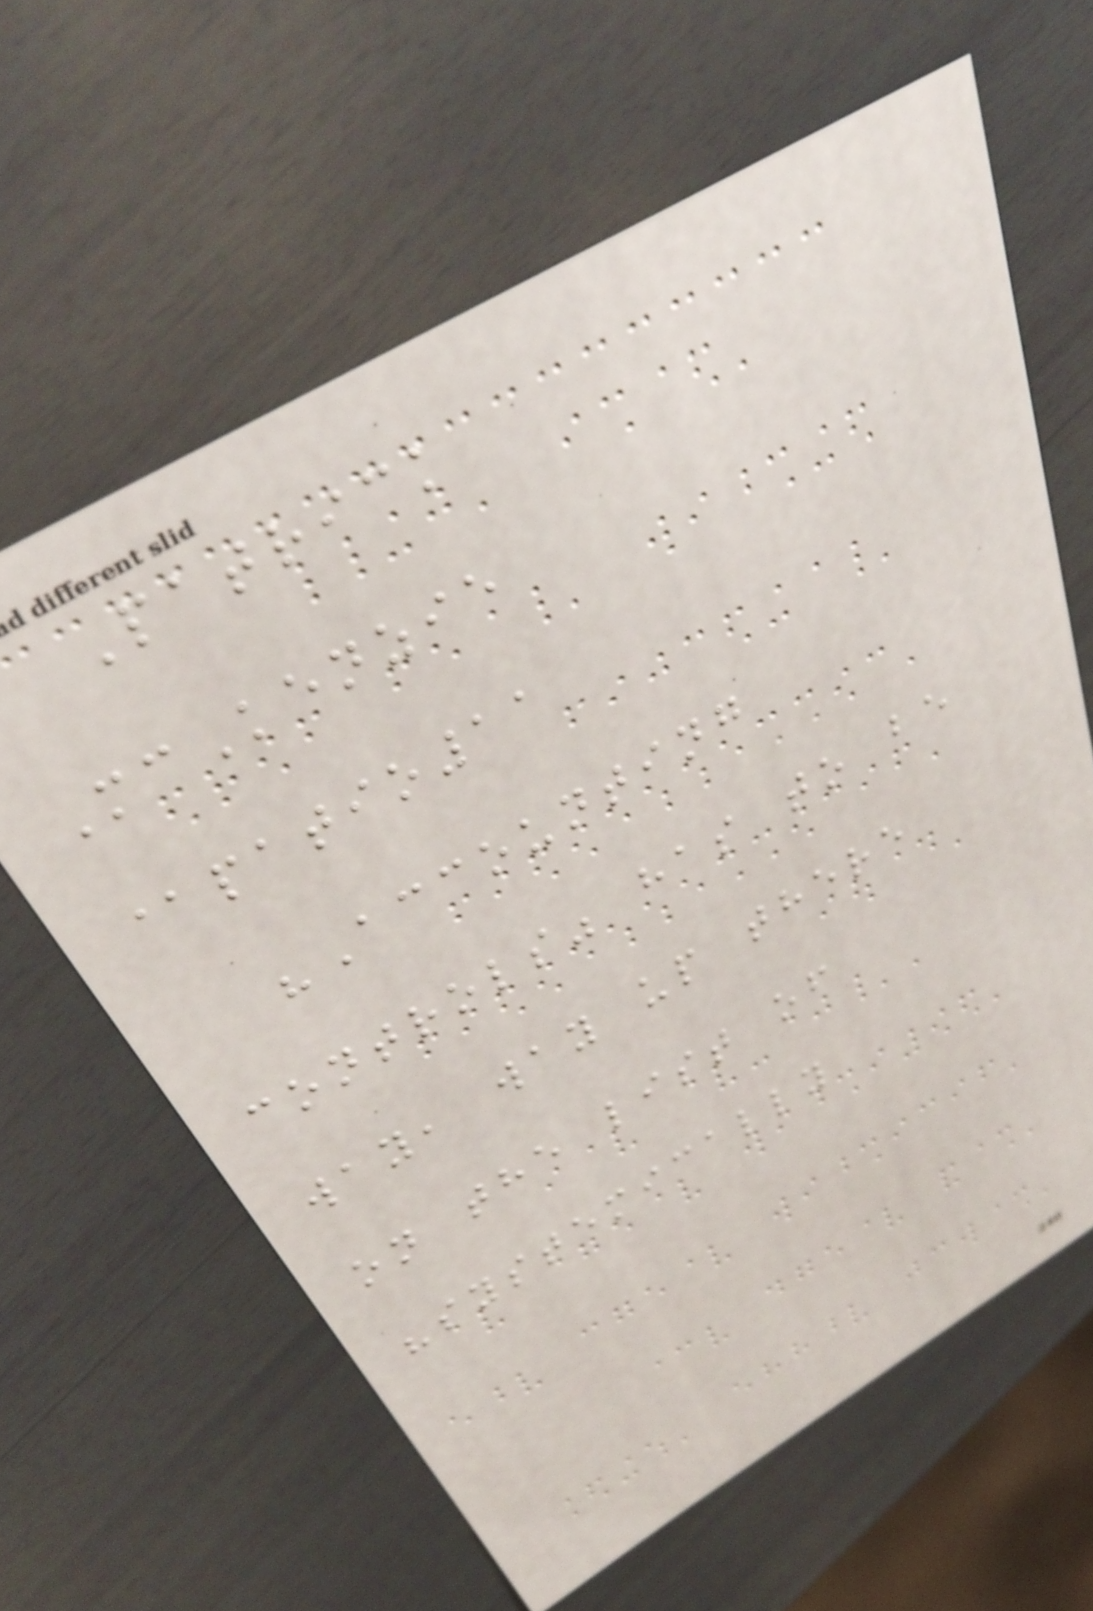Patrick
McKenzie
@patio11
"Accounting
controls" has to be
way, way up there
on the list of
"systemically
